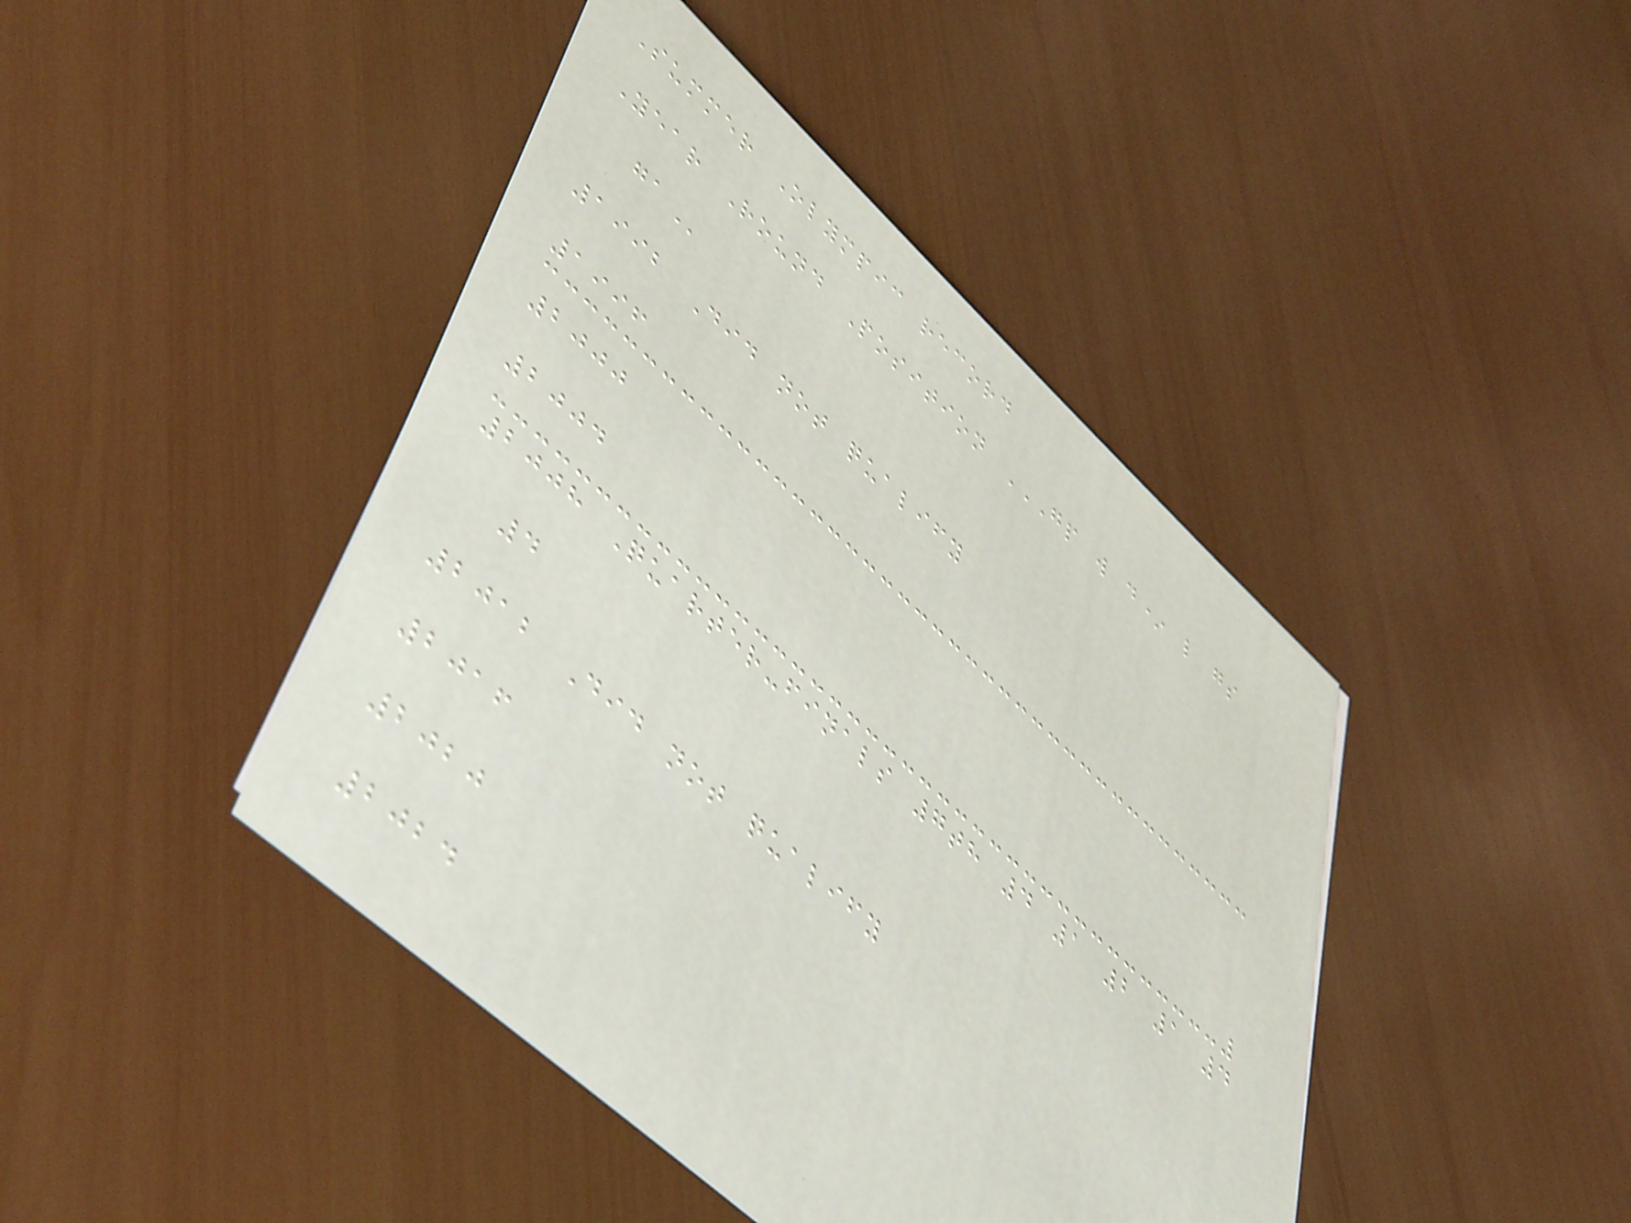Summer Olympic record
Year Round Position GP W D* L GS
GA
1992 Did not qualify
1996
2000
2004
2008 Quarter-finals 7th 4 1 2 1 4
4
2012 Did not qualify
2016
2020
2024
